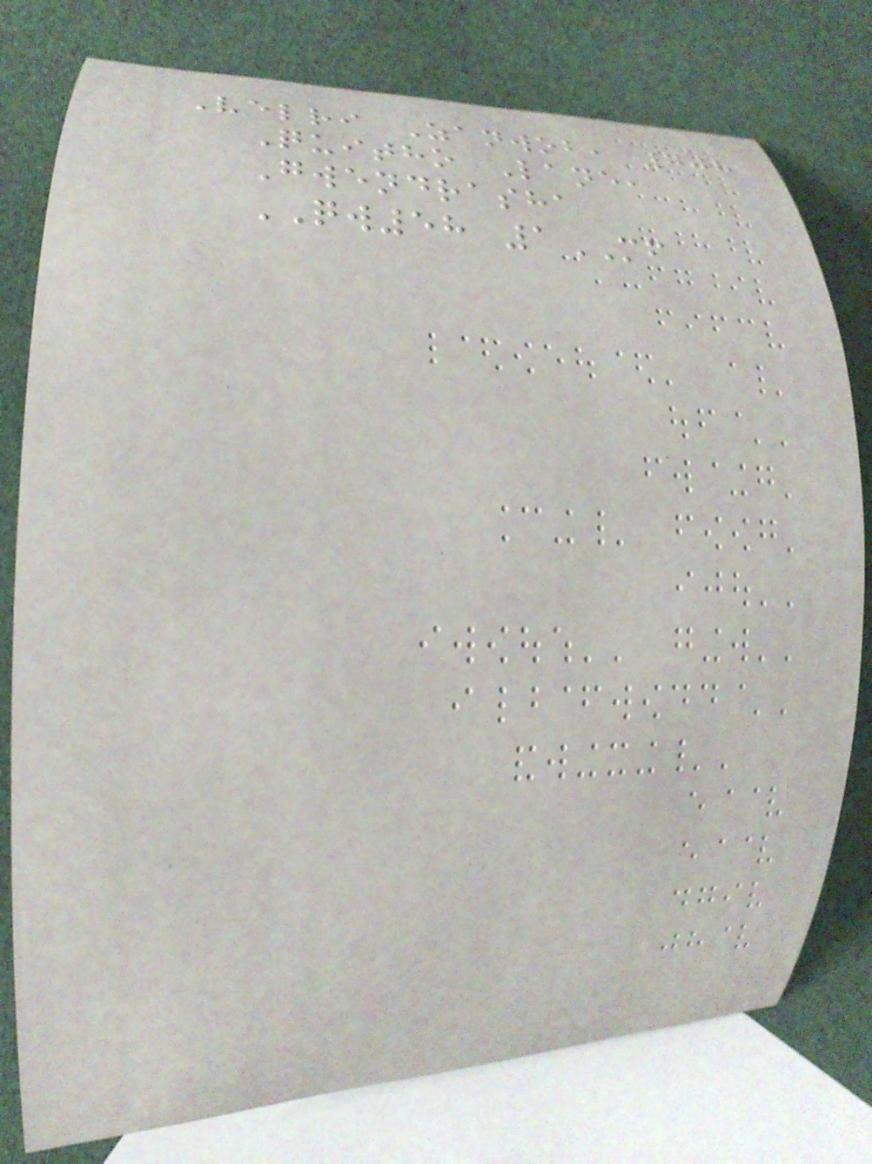Velri Zanwob, 708
Quitho Lane,
Gwendrasha
QW58 1MF
